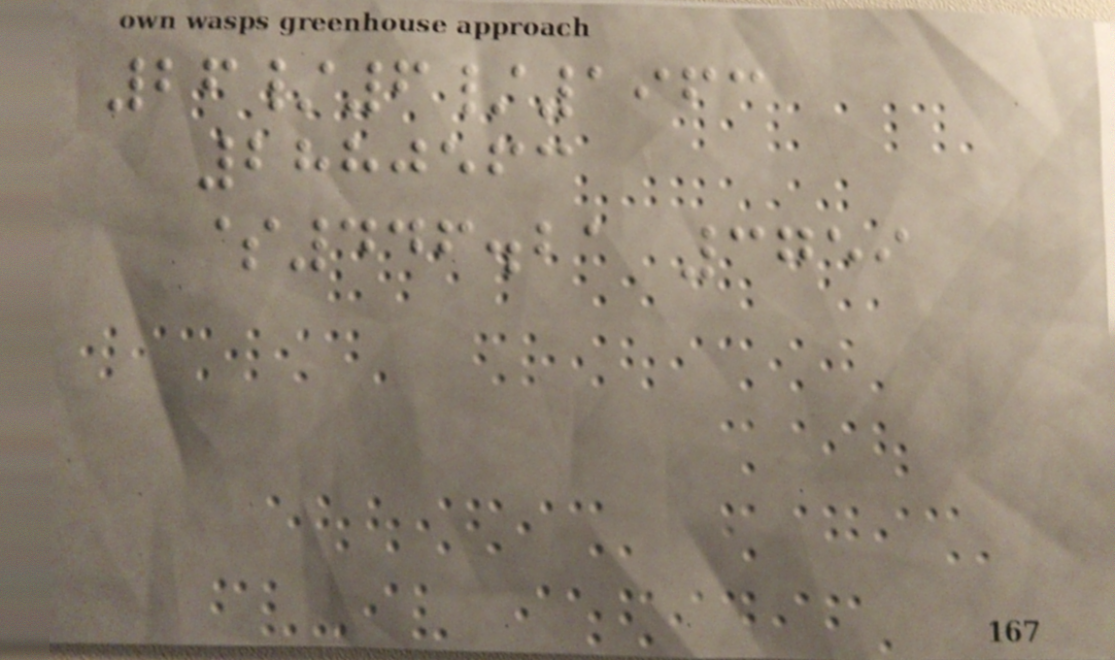26/6/1963
2880563
$446.21 3759
